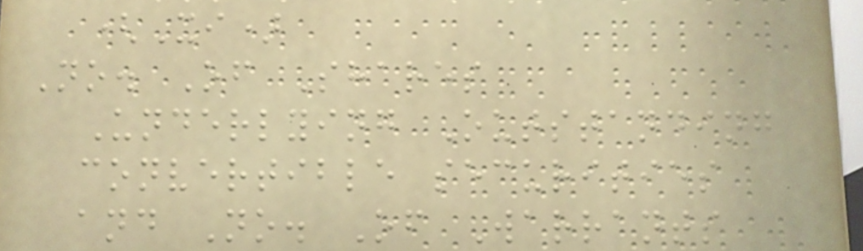(Xi)
No. Of Shares
Underlying Outstanding
convertible securities
and No. Of Warrants
